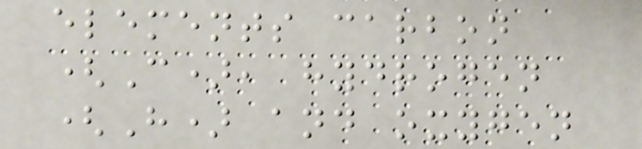elements carbon
(C), hydrogen
(H) and oxygen
